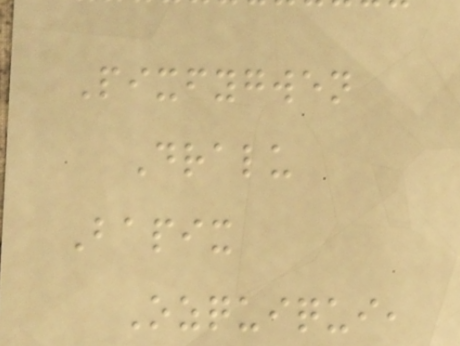Pixfygwen
Dralu
Bapix
Ozquiqui,
